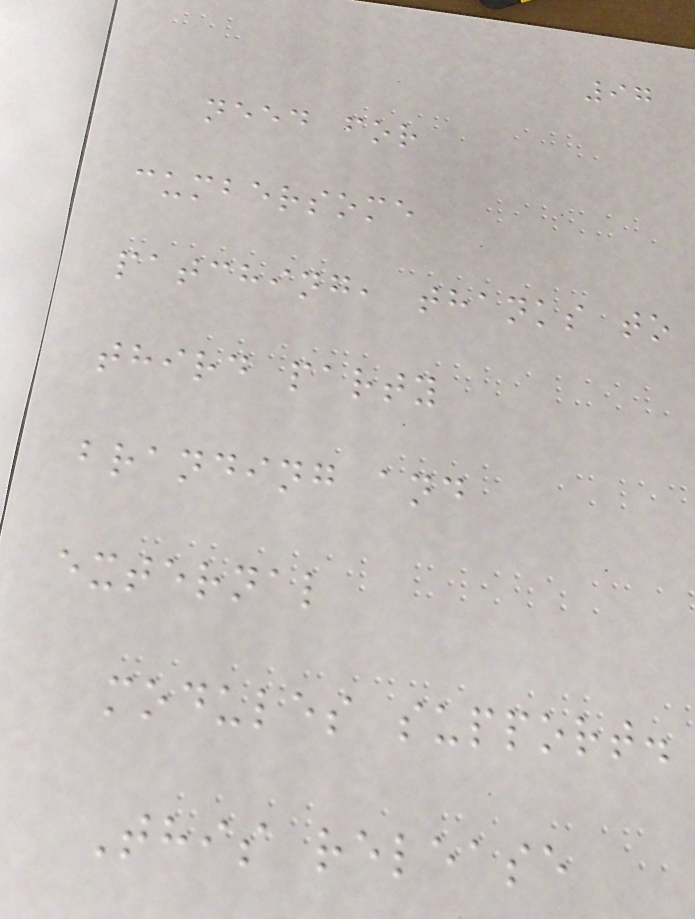97
need for
cumbersome
patching, thanks to
third party
branding and
external
modules support.
This release
